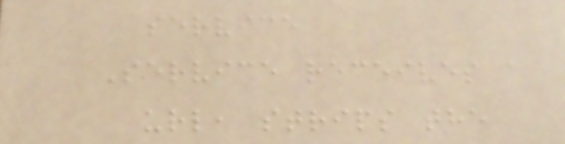service
Service receives a
url, strips the
